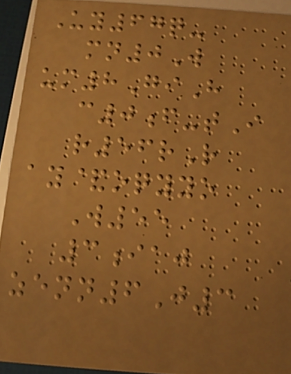Uy67q-
mn0W
um8GiH
c0f-tI
r56rR
ay&oqyyo
W55
3iaj
zenn6J3
